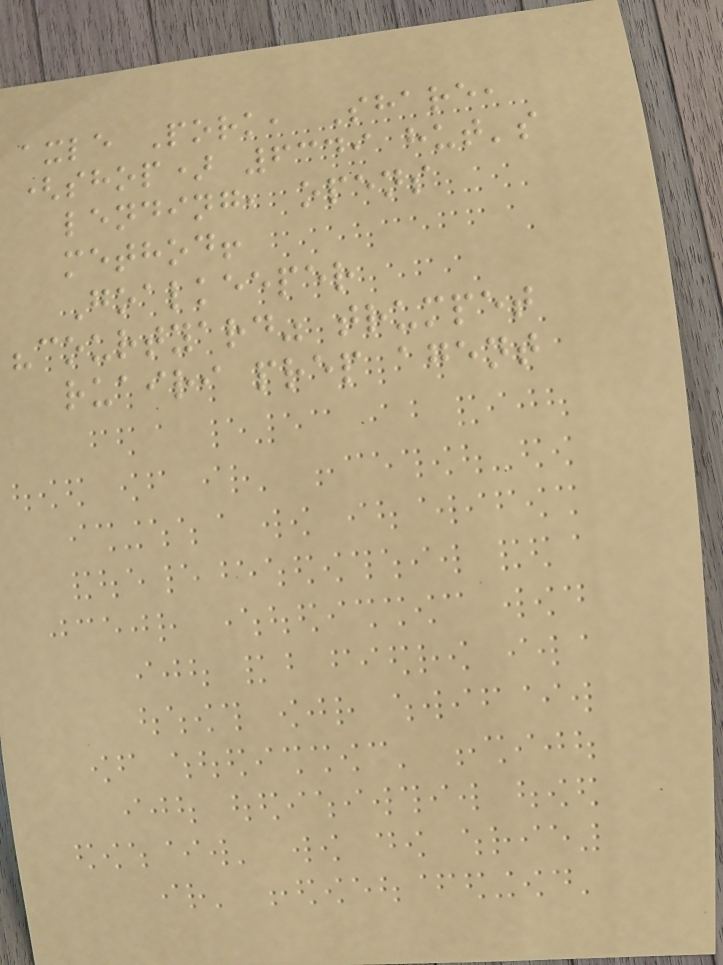axle Pork, Share,
(shop) 6349 hut's
lending, opens
method!
Goalkeeper
"courtyard" trumpet
ruairi prep agent
